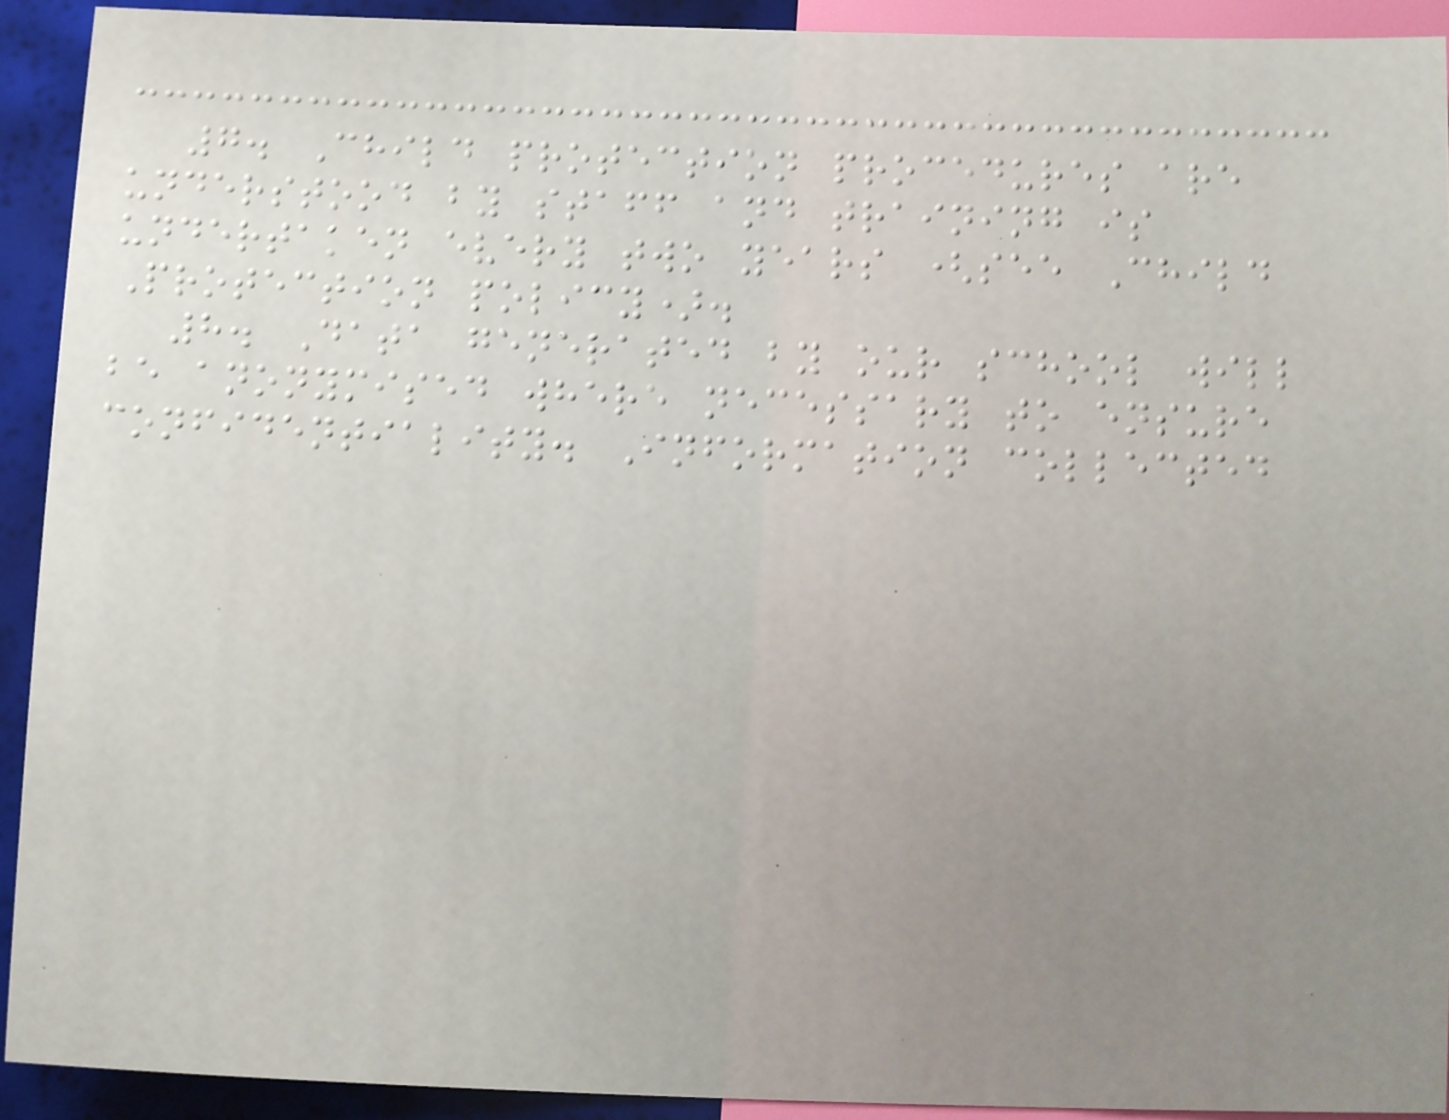7. Child protection procedures are
understood by staff and training is
undertaken every two years (see Child
Protection policy).
8. Data generated by our school will
be anonymised where necessary to ensure
confidentiality. Information collected
